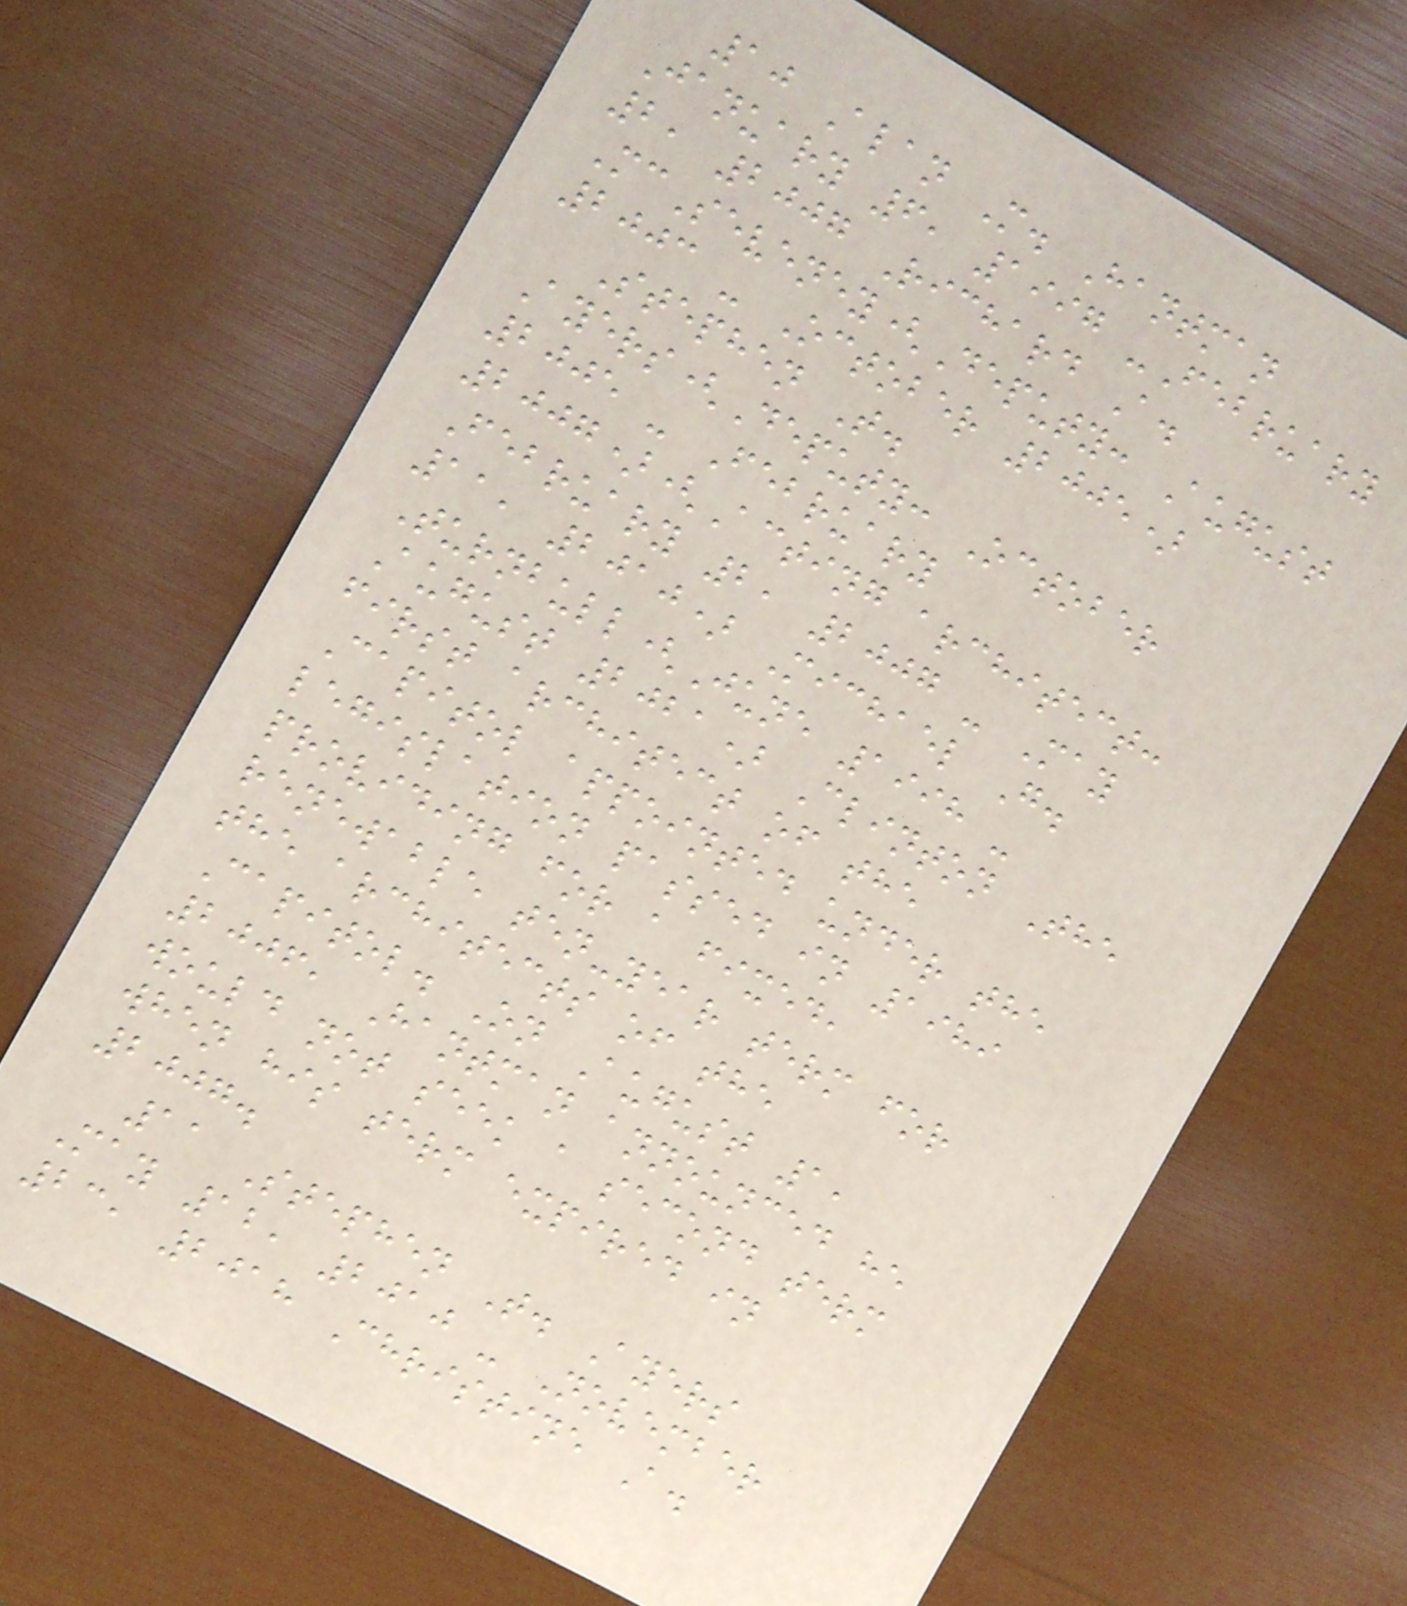10 Alan M. Hantman
January 6, 1997 -February
2, 2007 Richard A.
McSeveney(Deputy: August
2003 - October 2005)
Stephen T.
Ayers(Deputy: October
2005 - February
2007)(Acting architect:
February 2, 2007 - May
11, 2010) Michael G.
Turnbull(June 1998 -
August 2021) Clinton The
first architect of the
Capitol appointed under the
legislation passed in 1989
providing for a fixed,
renewable ten-year term for
the architects of the
Capitol. On August 1,
2006, Hantman announced he
would not seek a second term
when his term expired in
2007.
11 Stephen T. Ayers
May 12, 2010 - November
23, 2018 Christine A.
